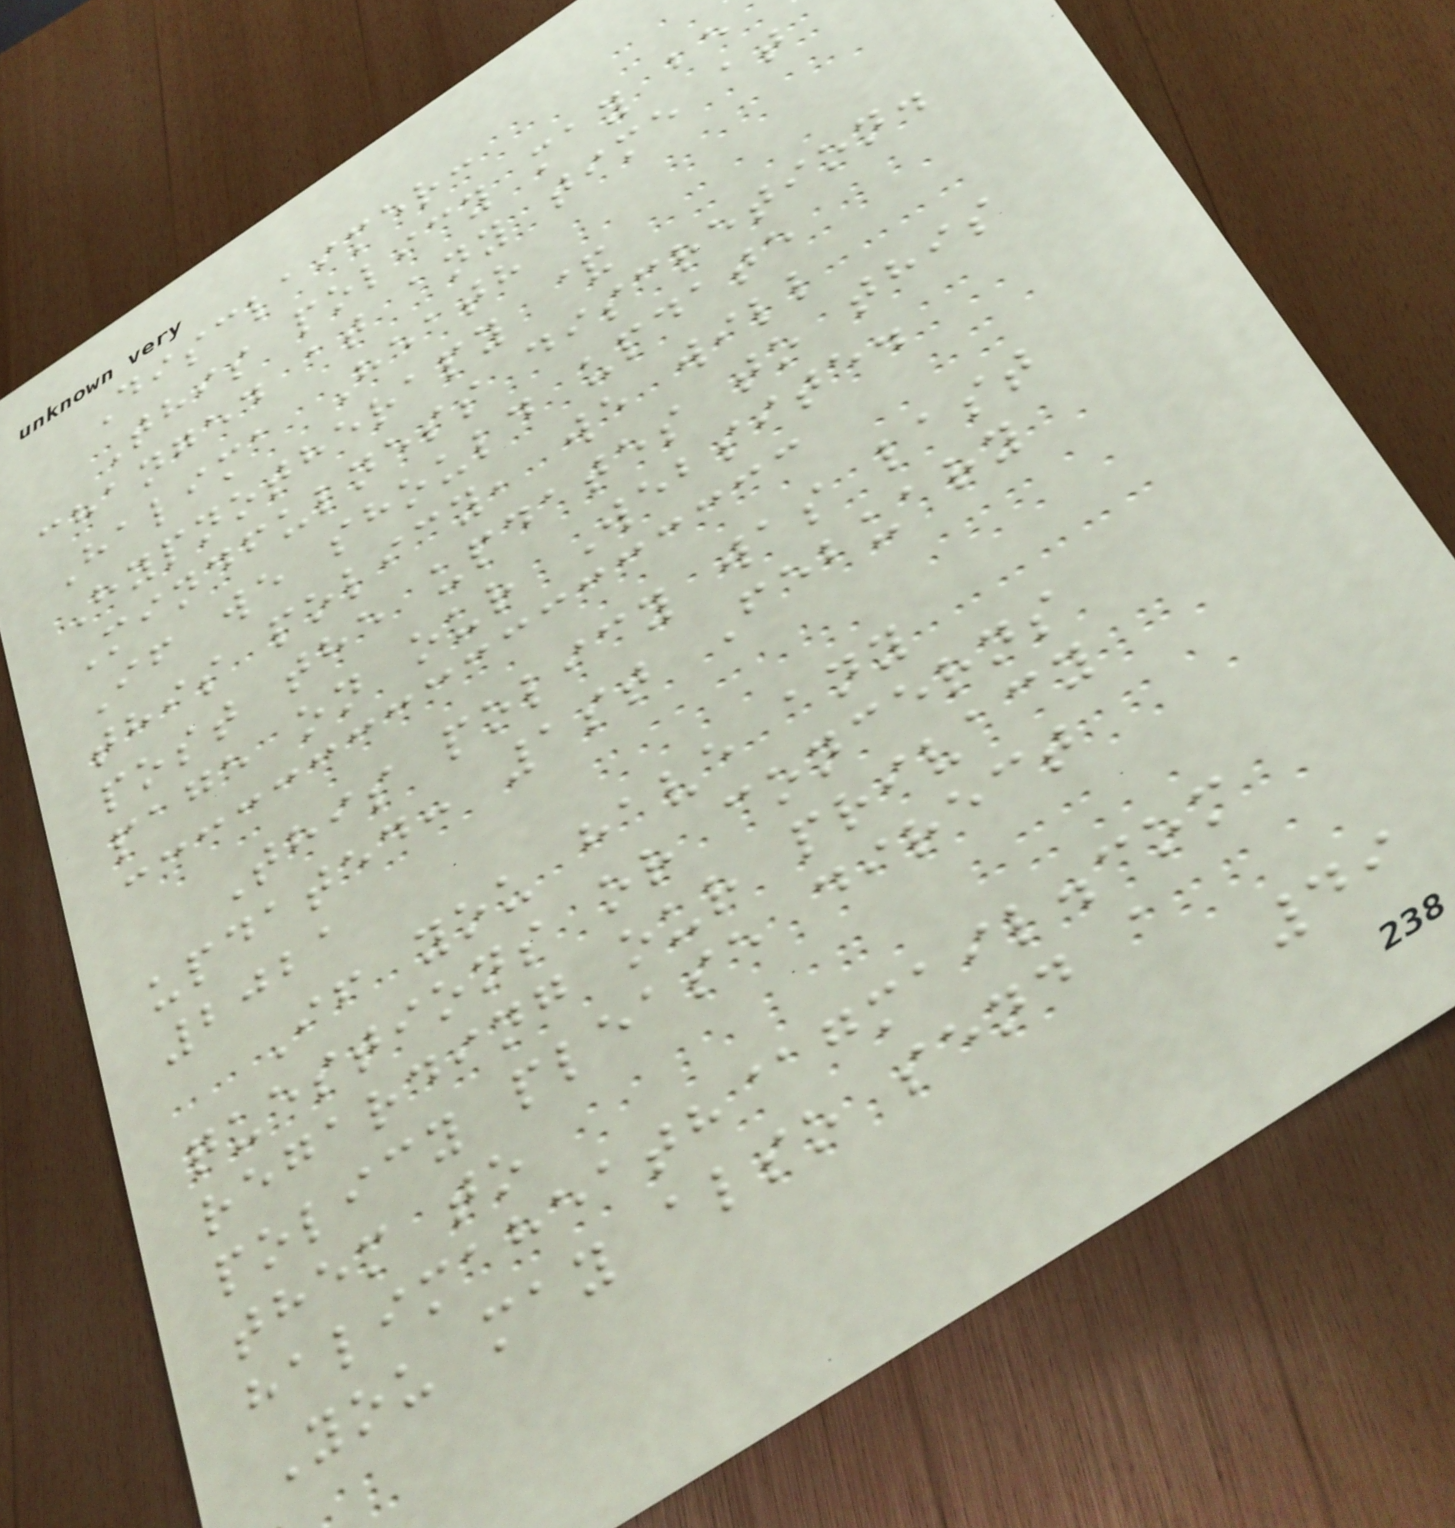Disclaimer:
This policy may be
changed at any time at
Halima Heath
Hypnotherapy &
Mindfulness discretion.
If we should update
this policy, we will
post the updates to this
page on our Website.
This policy was last
updated: 1st Febuary
2021
If you have any
questions or concerns
regarding our privacy
policy please direct
them to
halimaheath@gmail.com
You may also send a
49
